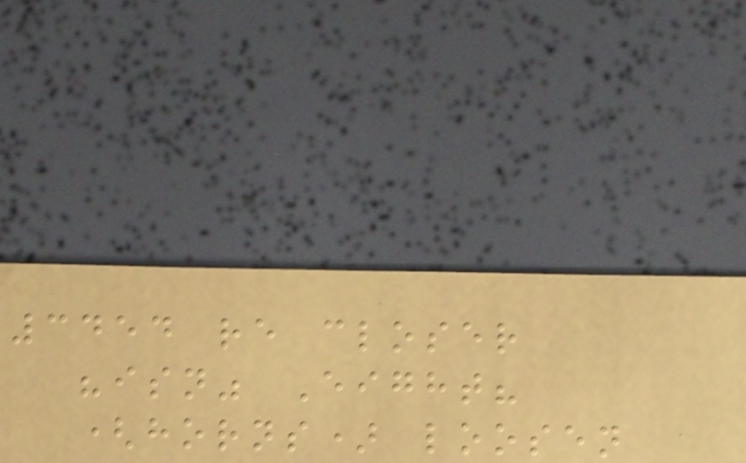3454 re closer
"isn" Eight?
(horns) loosen
